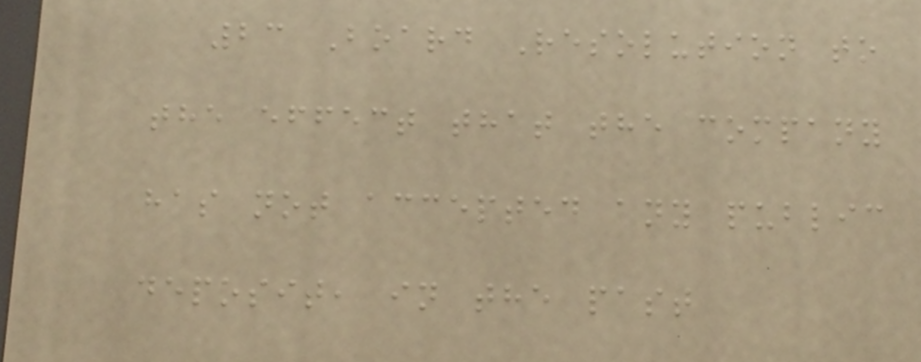23 Board Resolution to
the effect that the company
has not accepted any public
deposit, in the past
